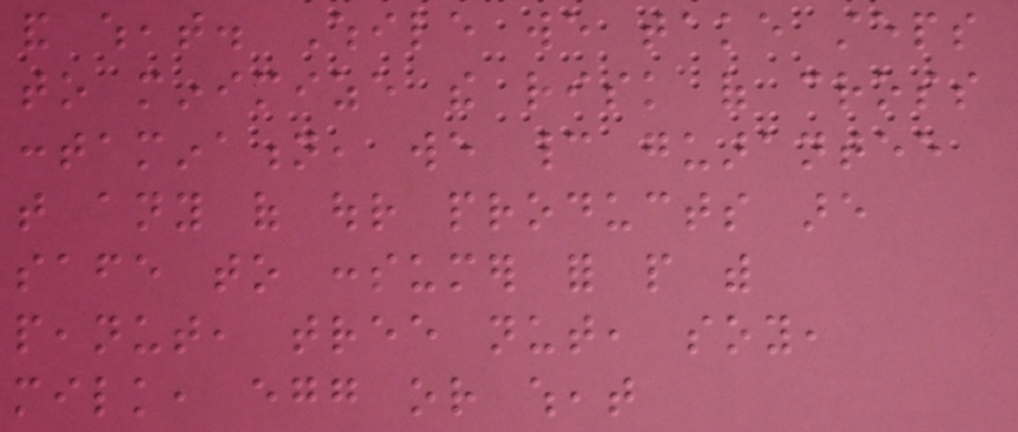and wheat. While we take steps
to minimize the risk of cross
contamination, we cannot guarantee
that any of our products are
safe to consumer for people with
peanut, tree nut, soy,
milk, egg or wheat
